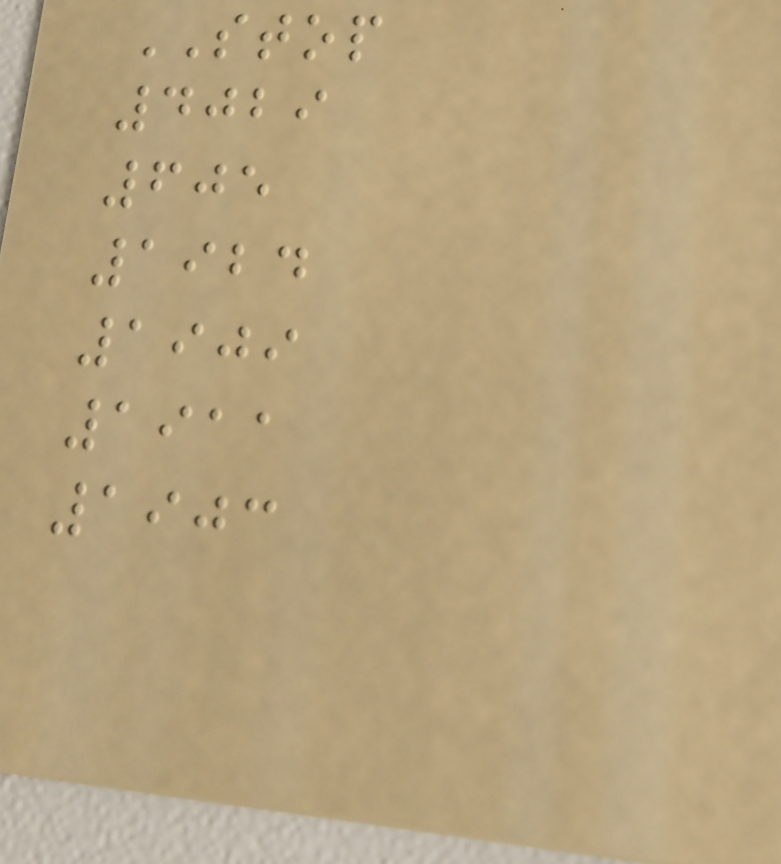STOP
4029
605
1924
1909
1911
1903
